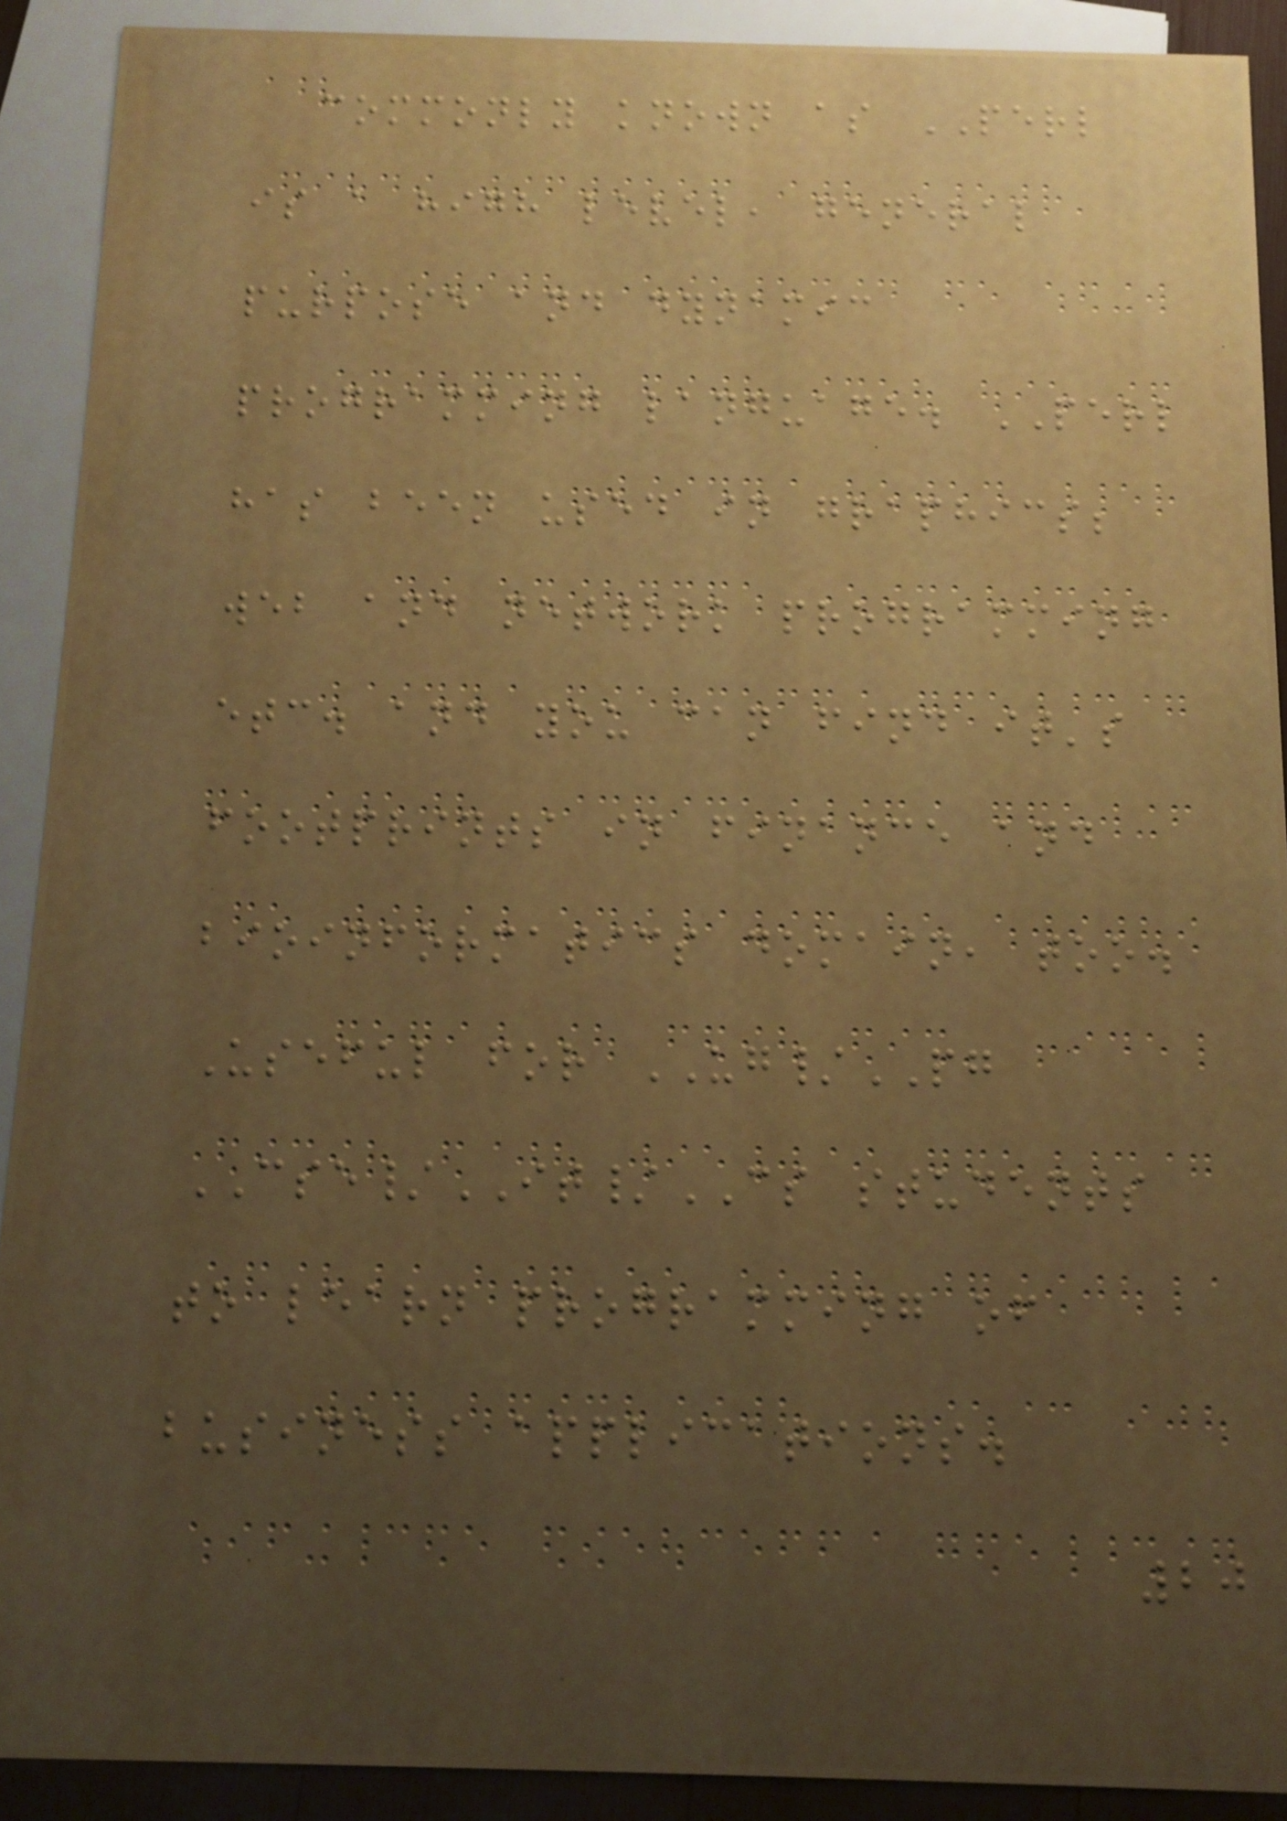commonly known as PERL
is a high level, general
purpose and dynamic
programming language. PERL
has been used in graphics;
web and network programming
etc. and you can find it's
footprints in finance and
bioinformatics domain, too.
Useful for UG/PG
CSE/IT/CS students
to learn programming of
business applications.
20
